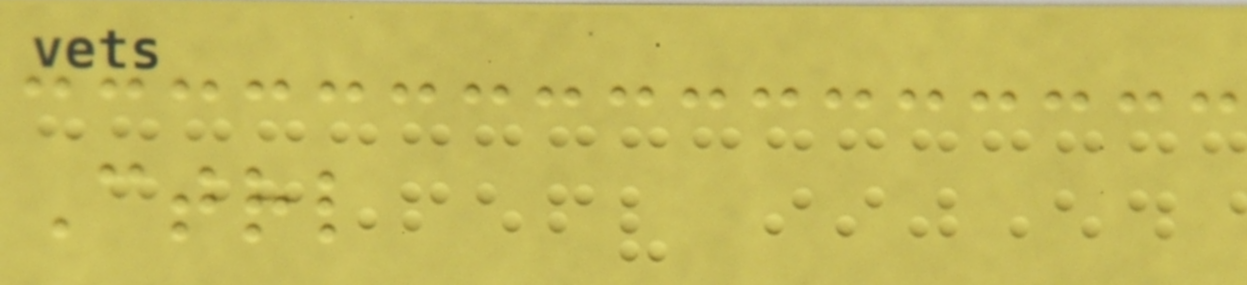Ctrl
